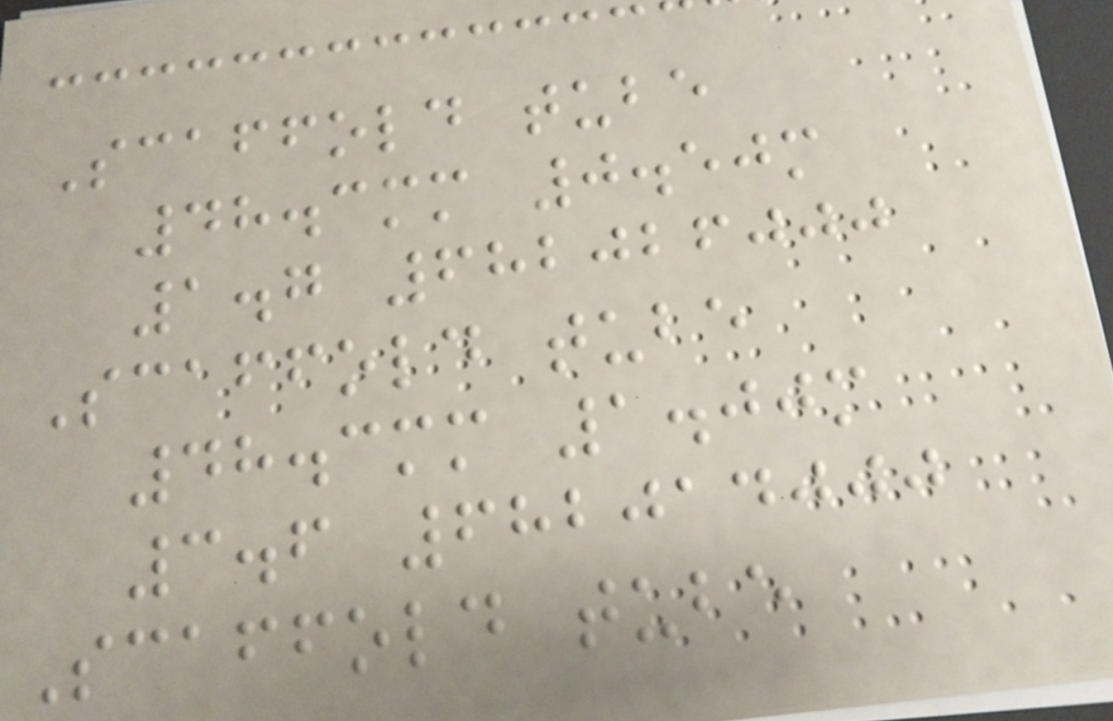Scaffold tube
48.3mm 0.50m
1.7 682026000
Scaffold tube
48.3mm 1.00m
3.6 682014000
Scaffold tube
